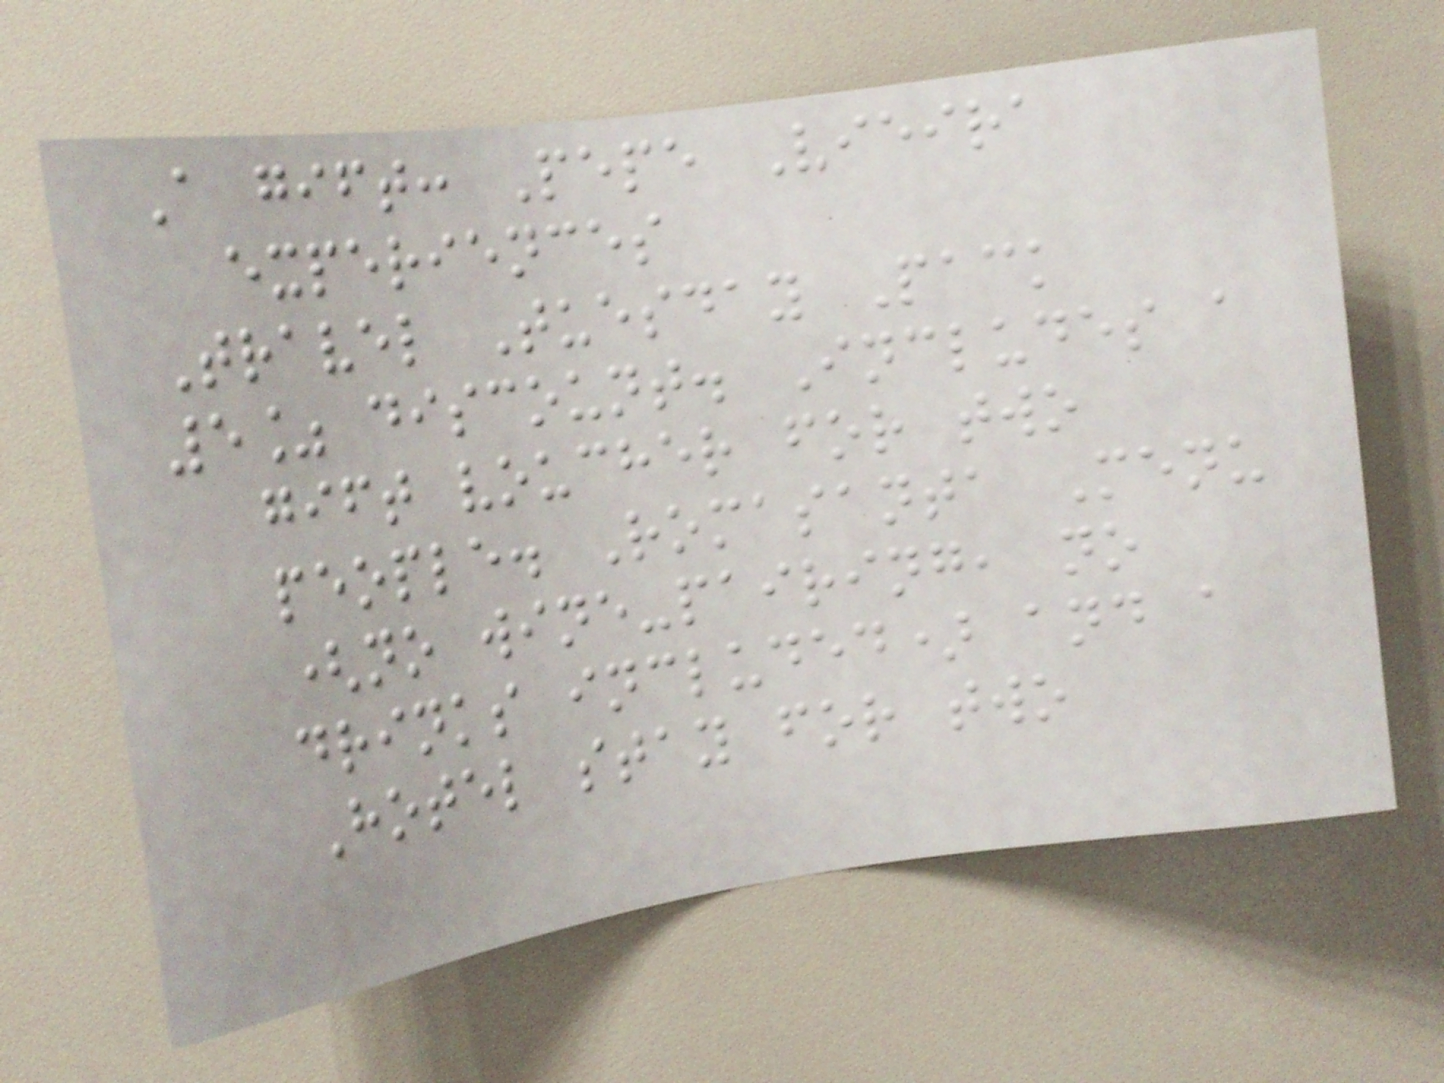A gift: Pepe Vieira
experiences
Travel Tuesday Pack
5% discount. Includes a
gift voucher for two
people. Romasanta Menu
(no wine-pairing, no
drinks included) and a
Hotel stay for two
